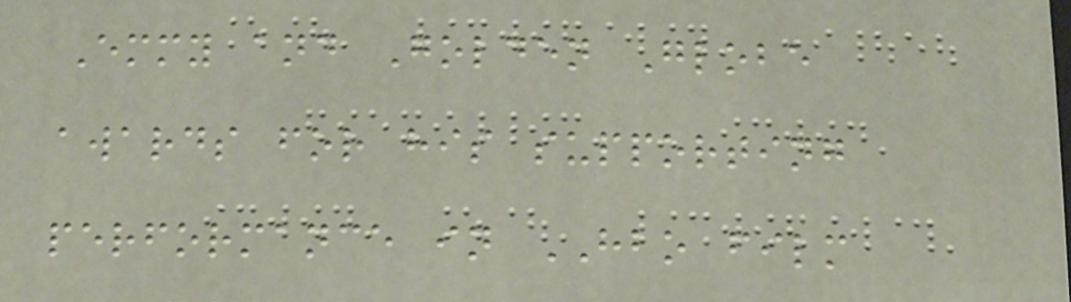Emmy and Golden Globe
awards for his supporting
performance in HBO film
